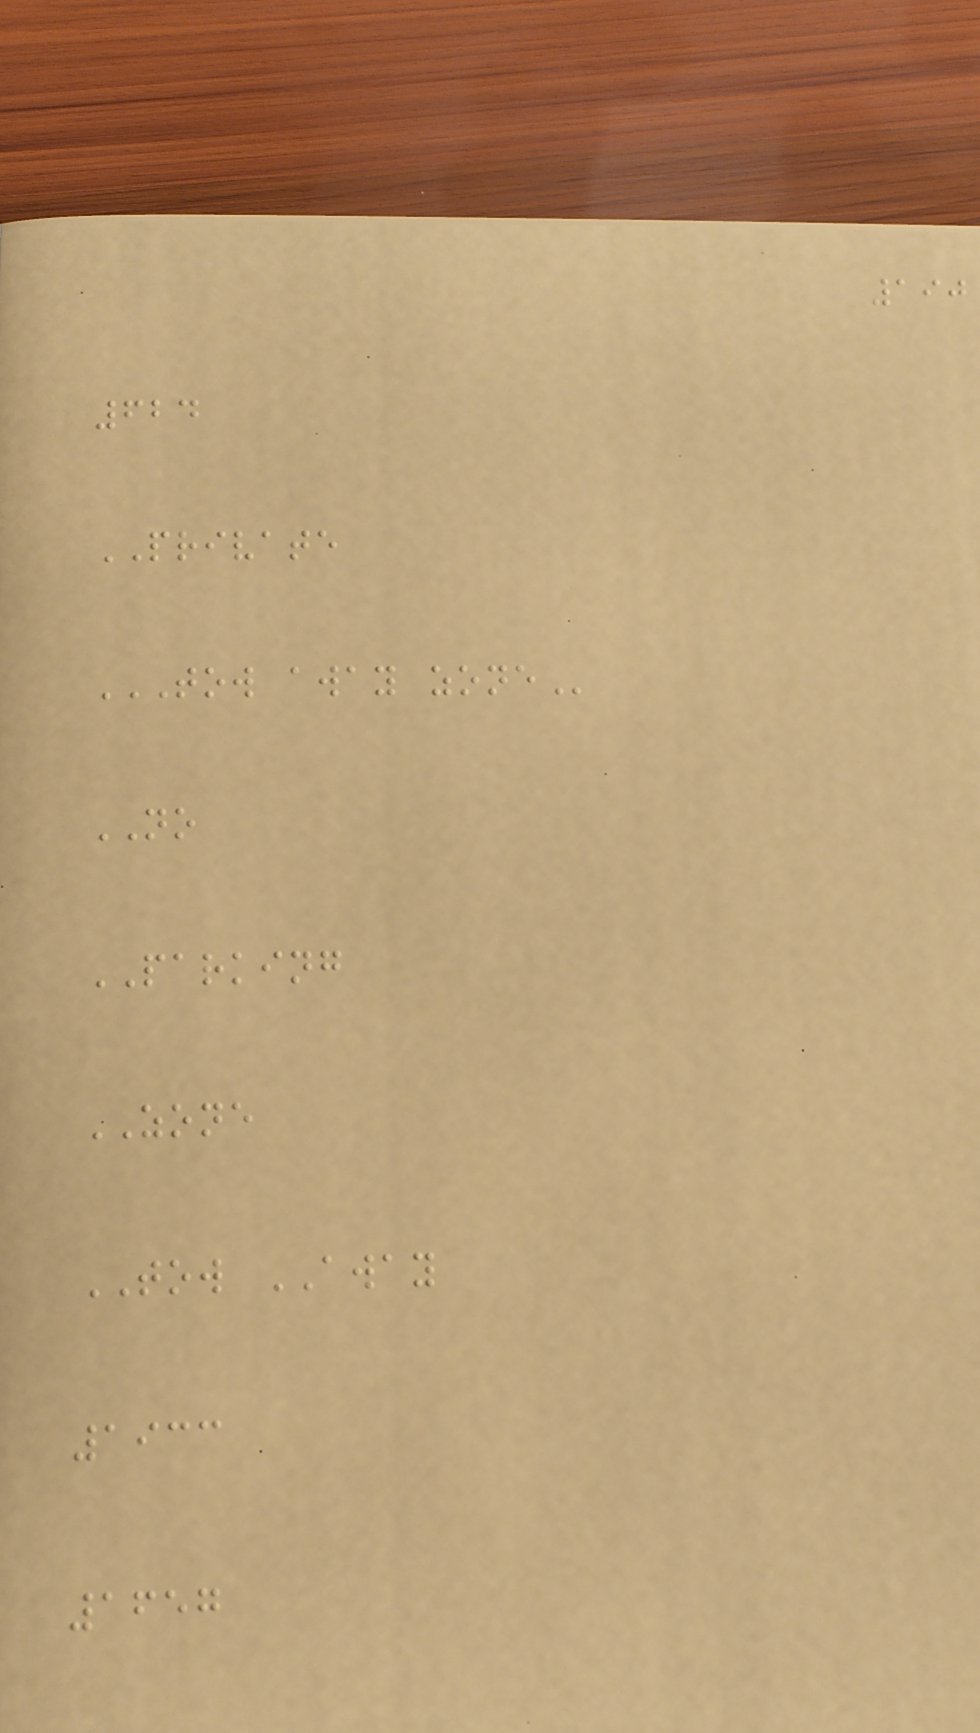190
624
PRIVATE
TOW AWAY ZONE
NO
PARKING
ZONE
TOW AWAY
1933
1657
